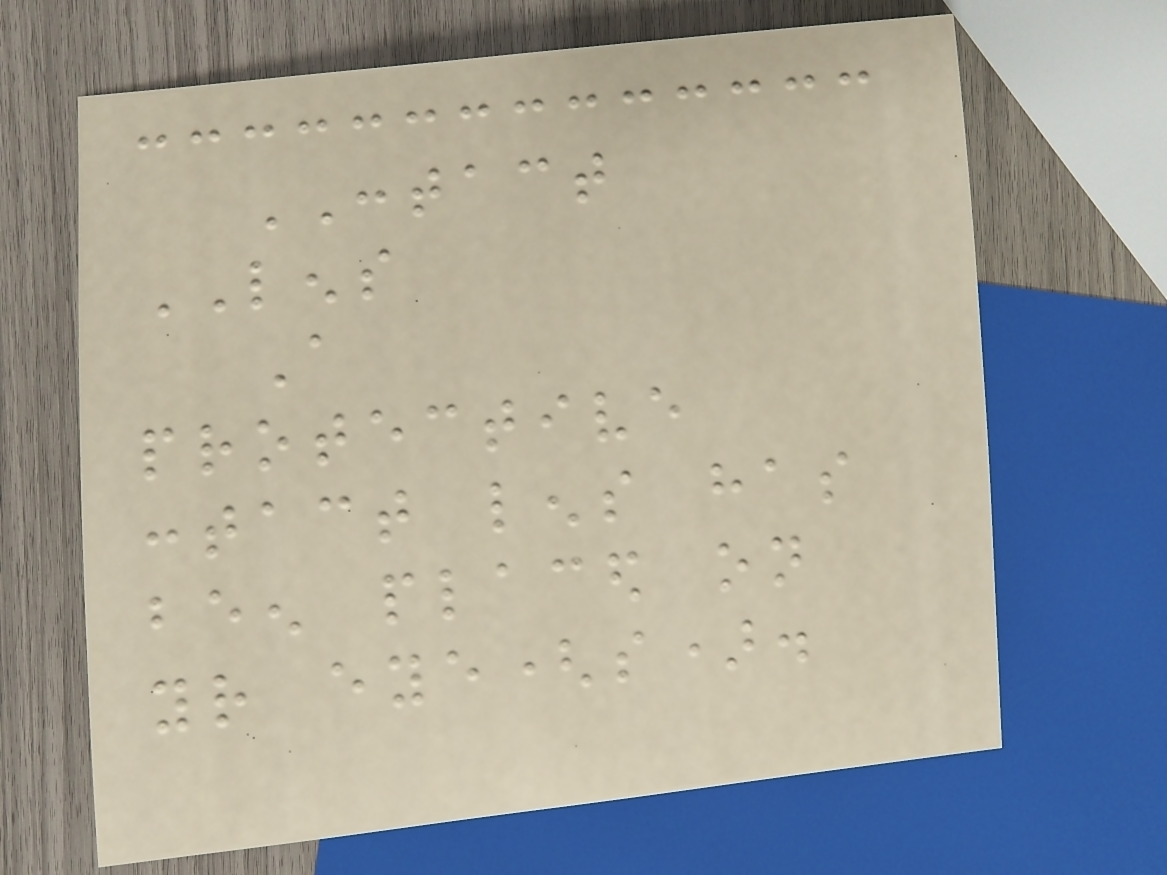CONTACT
LENS
A
protective
contact lens has
been placed on
your eye(s).
